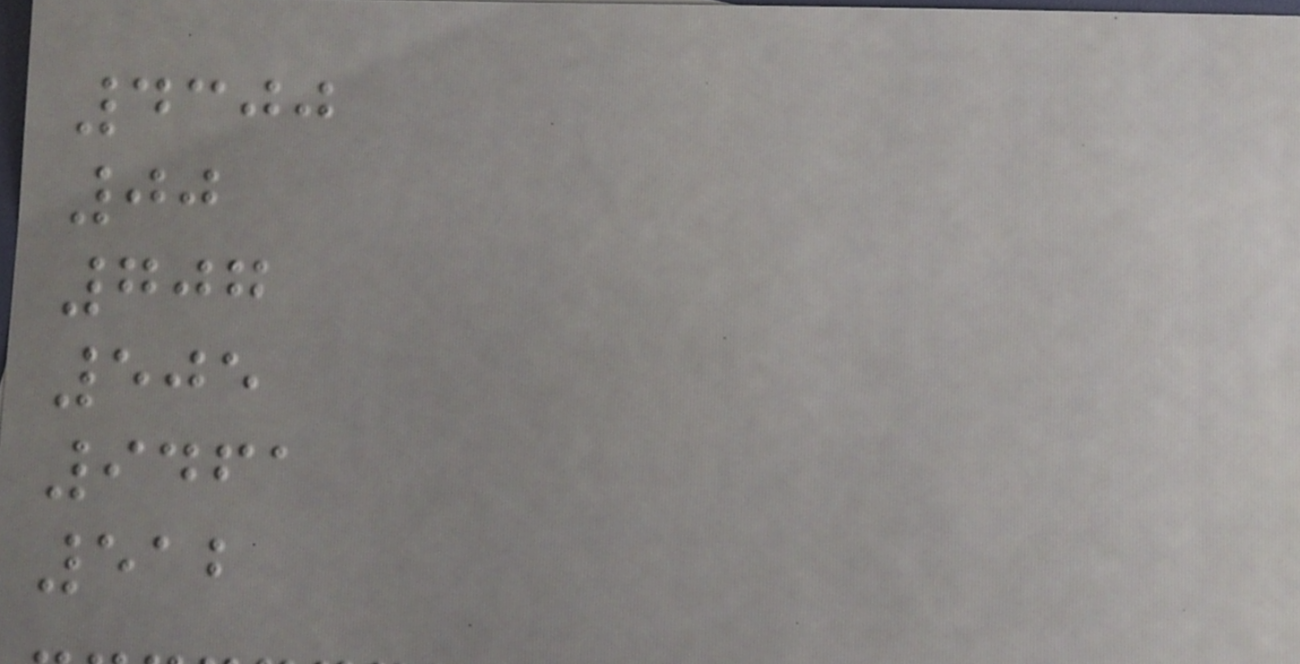4300
00
707
505
9461
512
